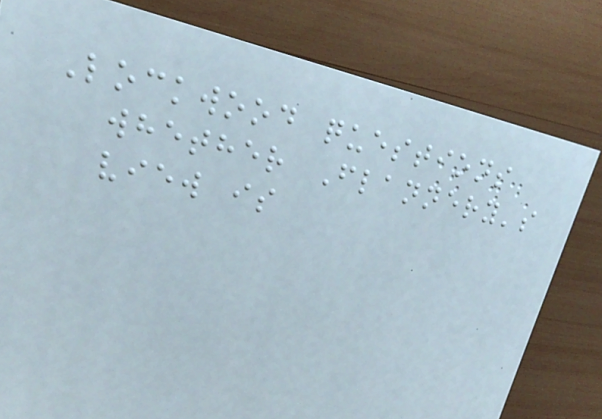Lockwood questions
whether Flannery's
view is
